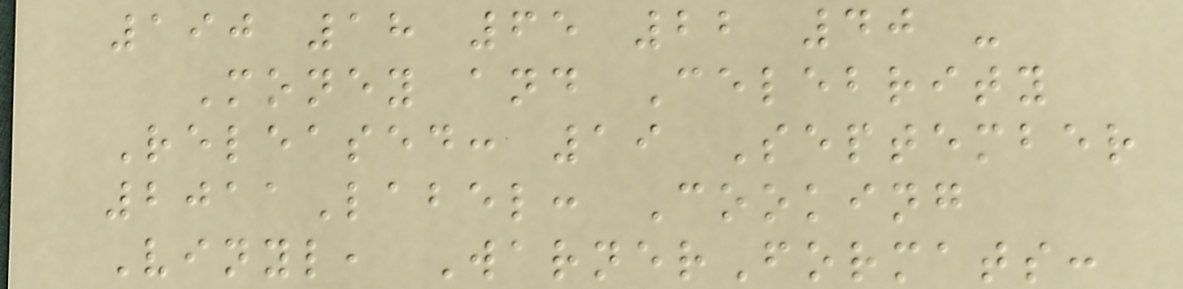190 18 65 22 40 -
Money and Celebrity
Released: 19 September
2011Label: Cooking
Vinyl, WarnerFormats:
